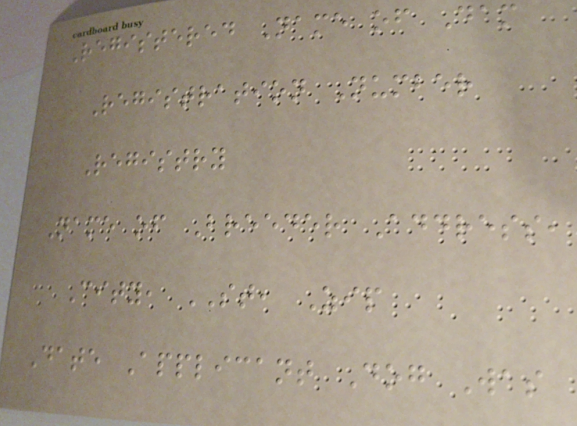Registered Name of Dam
Registration Number
Registry
Name of Breeder Address,
City, ST, Zip
Date Applicant Dog Was
